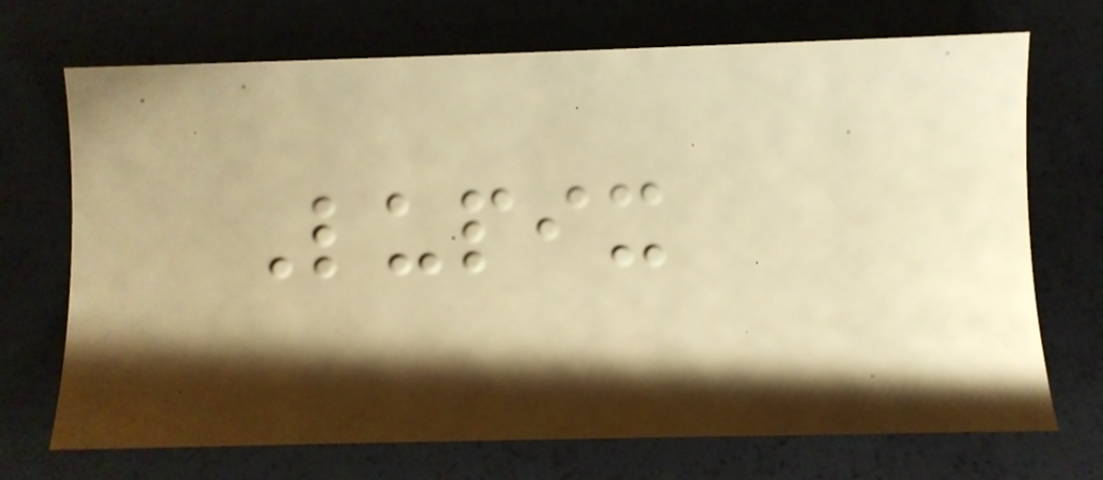Lupix
